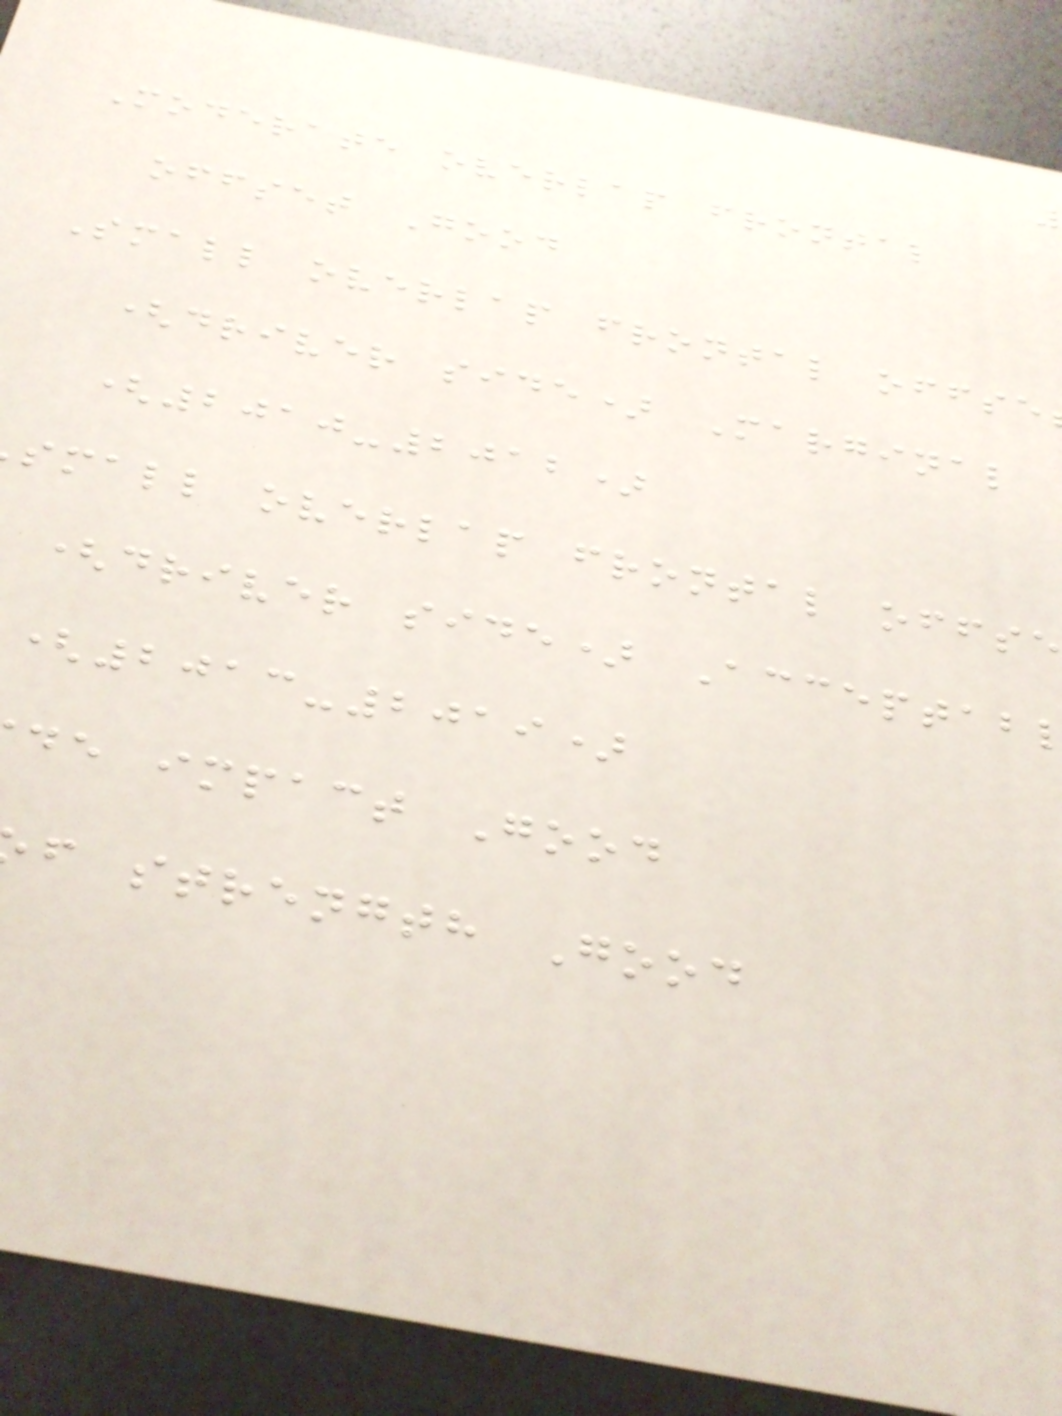Moderate overlap frontal
offset Good
Small overlap frontal offse
(driver side) Marginal
(2010-2012)
small overlap frontal offse
(driver side) Acceptab
(2013-2019)
de impact Good
f strength Good
